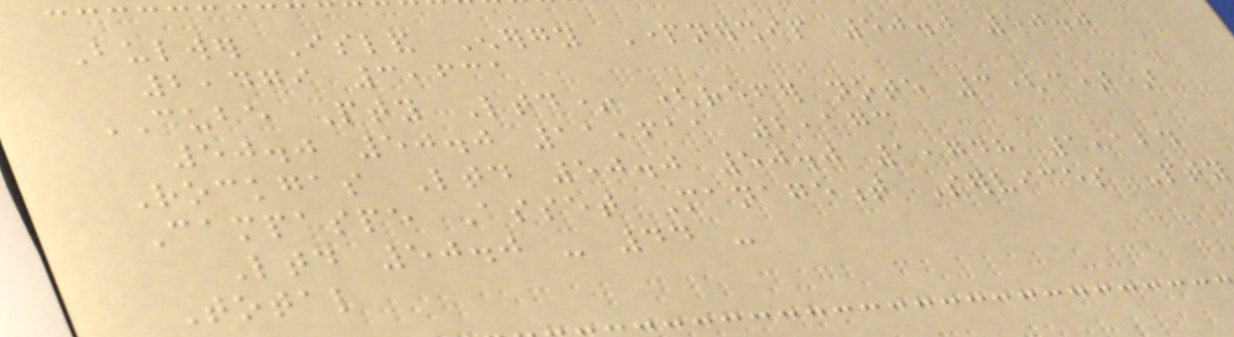Bulwer Island Energy Partnership 50.0 50.0
2,479 3,631
CUBE Pty Ltd* (refer note 3(c))
50.0 50.0 11,611 2,173
Rockgas Ltd 50.0 50.0 1,748 1,124
Campaspe Asset Management Services Pty
Ltd 50.0 - 44 -
Total
